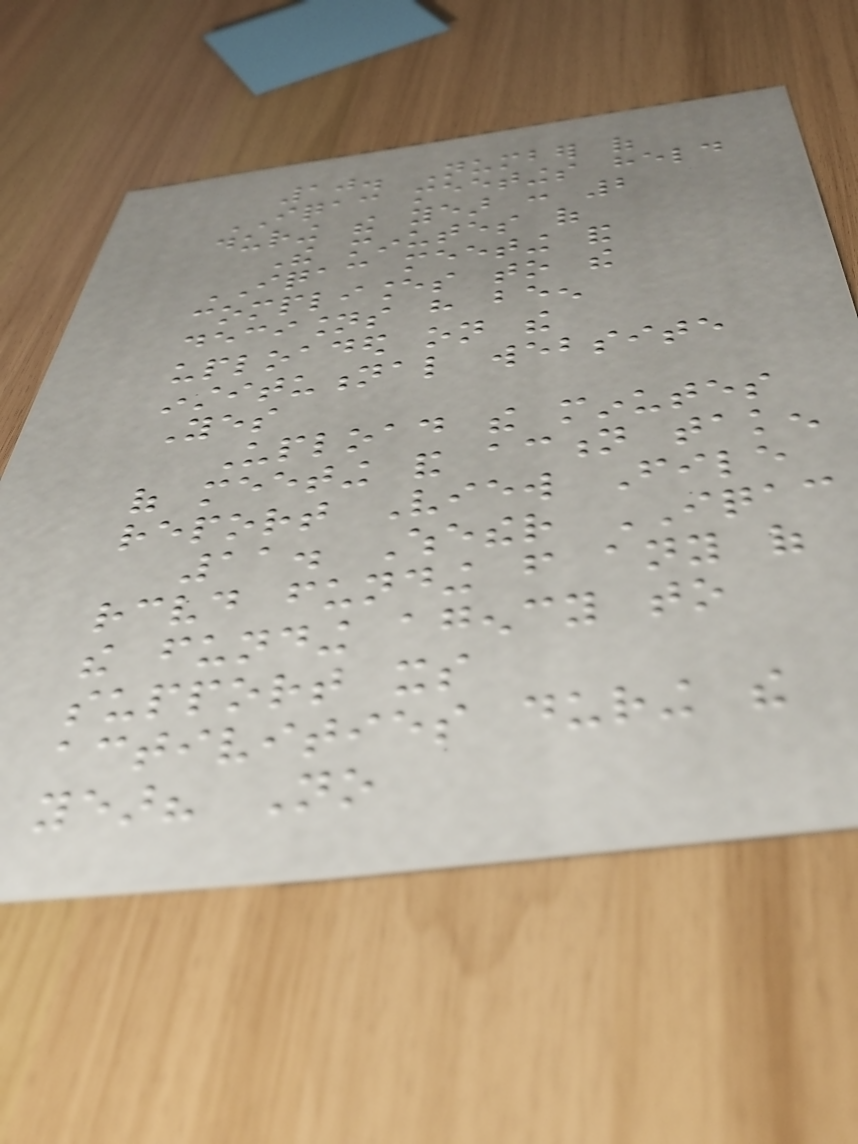10. Number of
IQAC meetings held
during the year : 2
The minutes of
IQAC meeting and
compliances to the
decisions have been
uploaded on the
institutional website
Yes
Upload the minutes
of meeting and action taken
report View File
11. Whether IQAC
received funding from any of
the funding agency to
support its
activities during the
year? No
